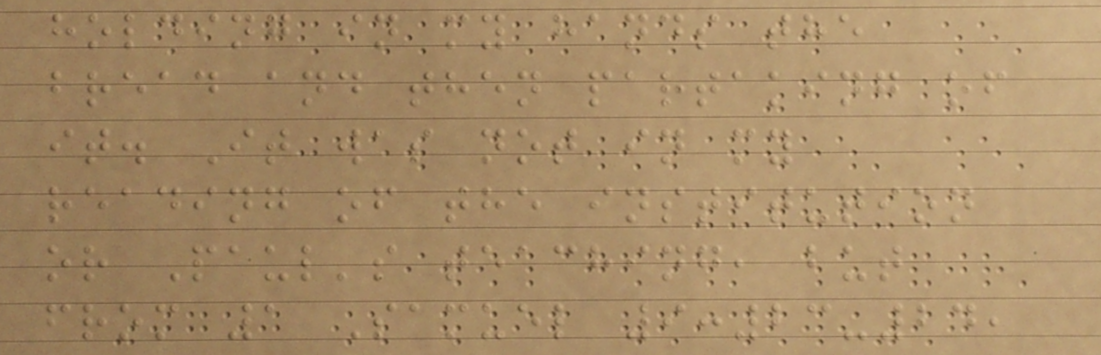holding in my hands the
bread and then partaking of
it. It was not in my
reading of the institution
or Paul's teaching, but
from 1 Samuel 9:23-24,
